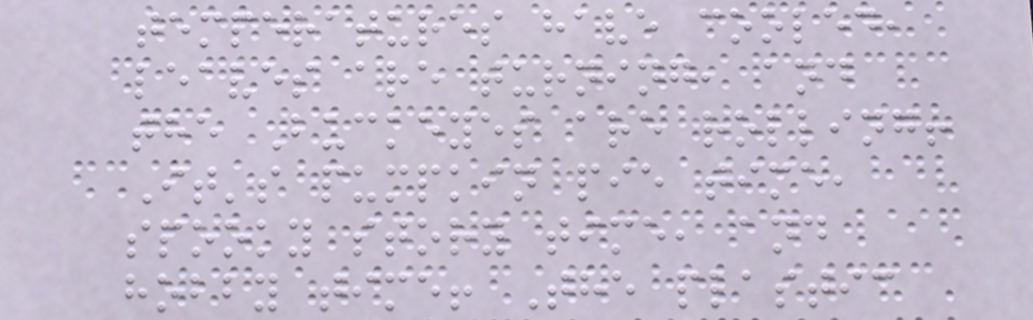temperatures have cooled,
leaves are turning, and
the Buckeyes are rolling!
It's pumpkin pie time,
spooky story time, and
hobby time! The plastic
